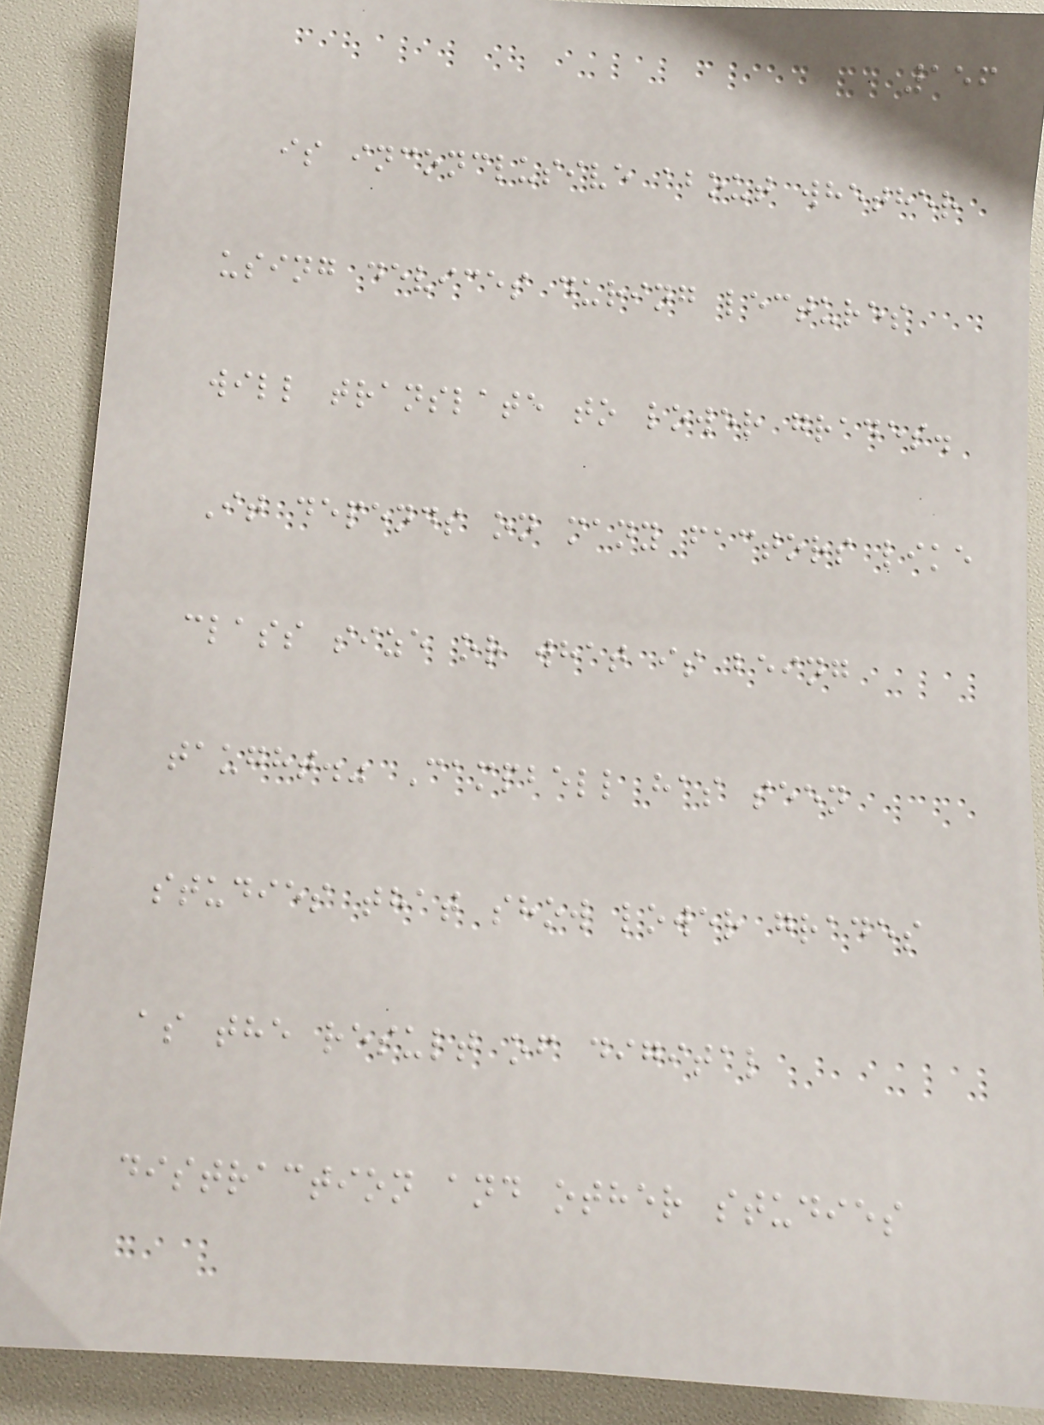156
is inconclusive about whether
using devices during lectures
will translate to lower grades.
It depends on many factors like
class size or what is being
taught." Campbell has seen
studies that show lower grades
as the result of digital
distraction and other studies
